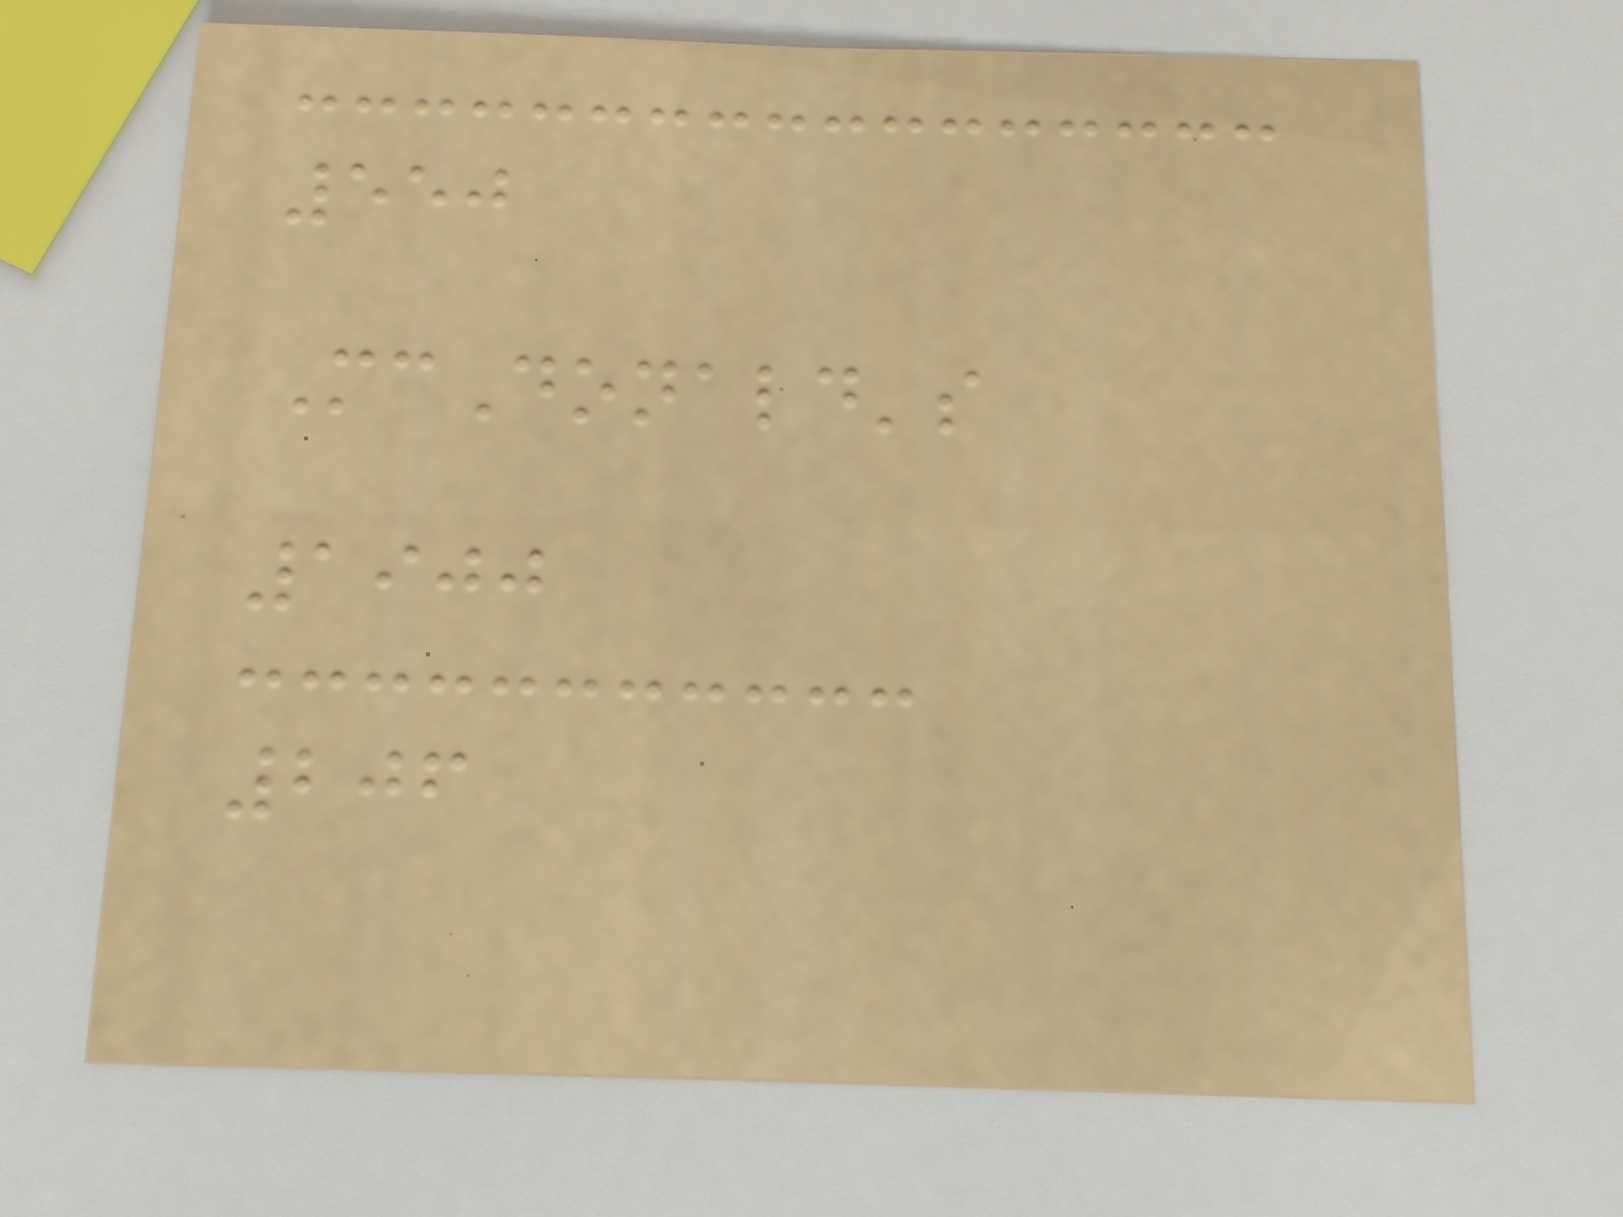550
McDonald's
1900
206
